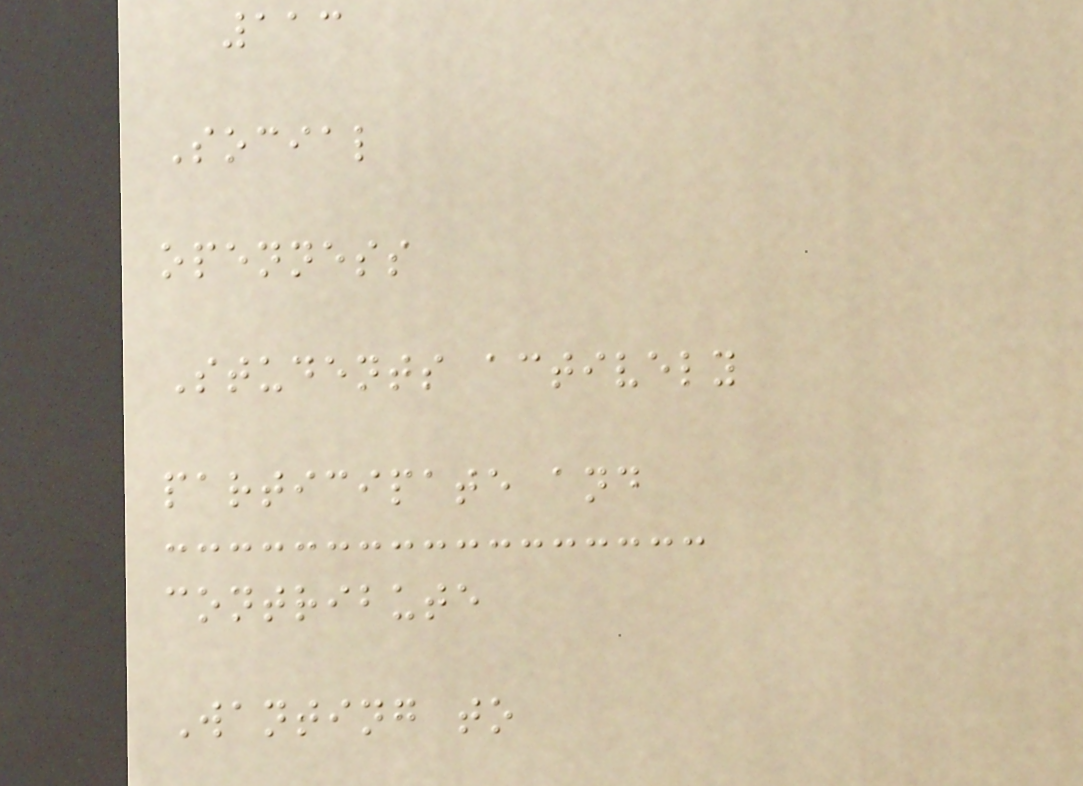113
Social
openness
Students actively
participate and
contribute
Wanting to
